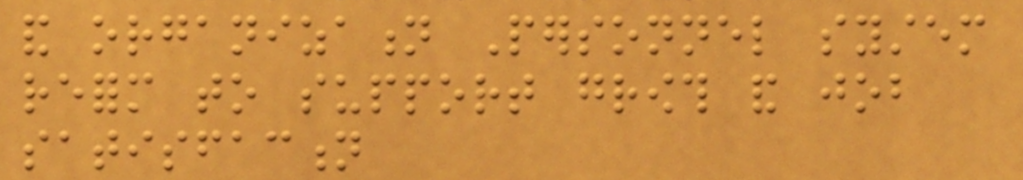and organization Personnel system
reform to support growth and job
satisfaction
